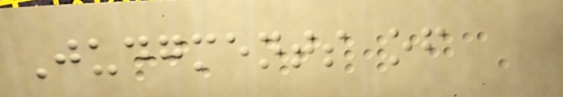Judgments of
